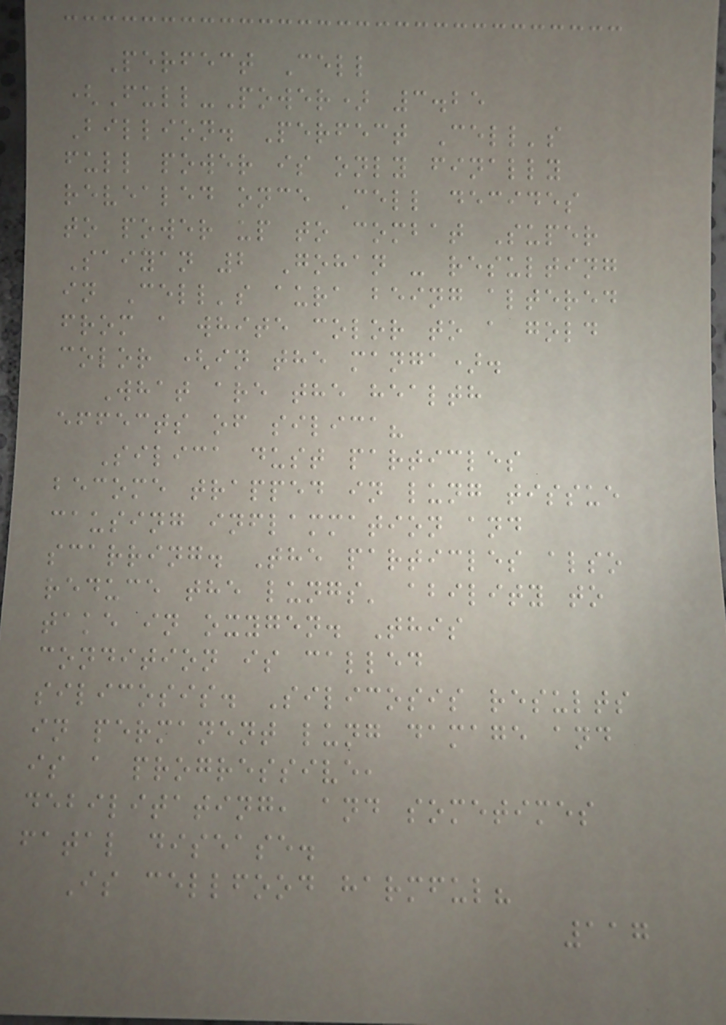Perfect Cell
(Full-Power) 3.25
Billion. Perfect Cell's
full power is only finally
revealed once Cell decides
to power up to combat Super
Saiyan 2 Gohan - resulting
in Cell's aura being altered
from a white color to a gold
color (in the manga).
What are the health
effects of silica?
Silica dust particles
become trapped in lung tissue
causing inflammation and
scarring. The particles also
reduce the lungs' ability to
take in oxygen. This
condition is called
silicosis. Silicosis results
in permanent lung damage and
is a progressive,
debilitating, and sometimes
fatal disease.
Is cellfood harmful?
117
